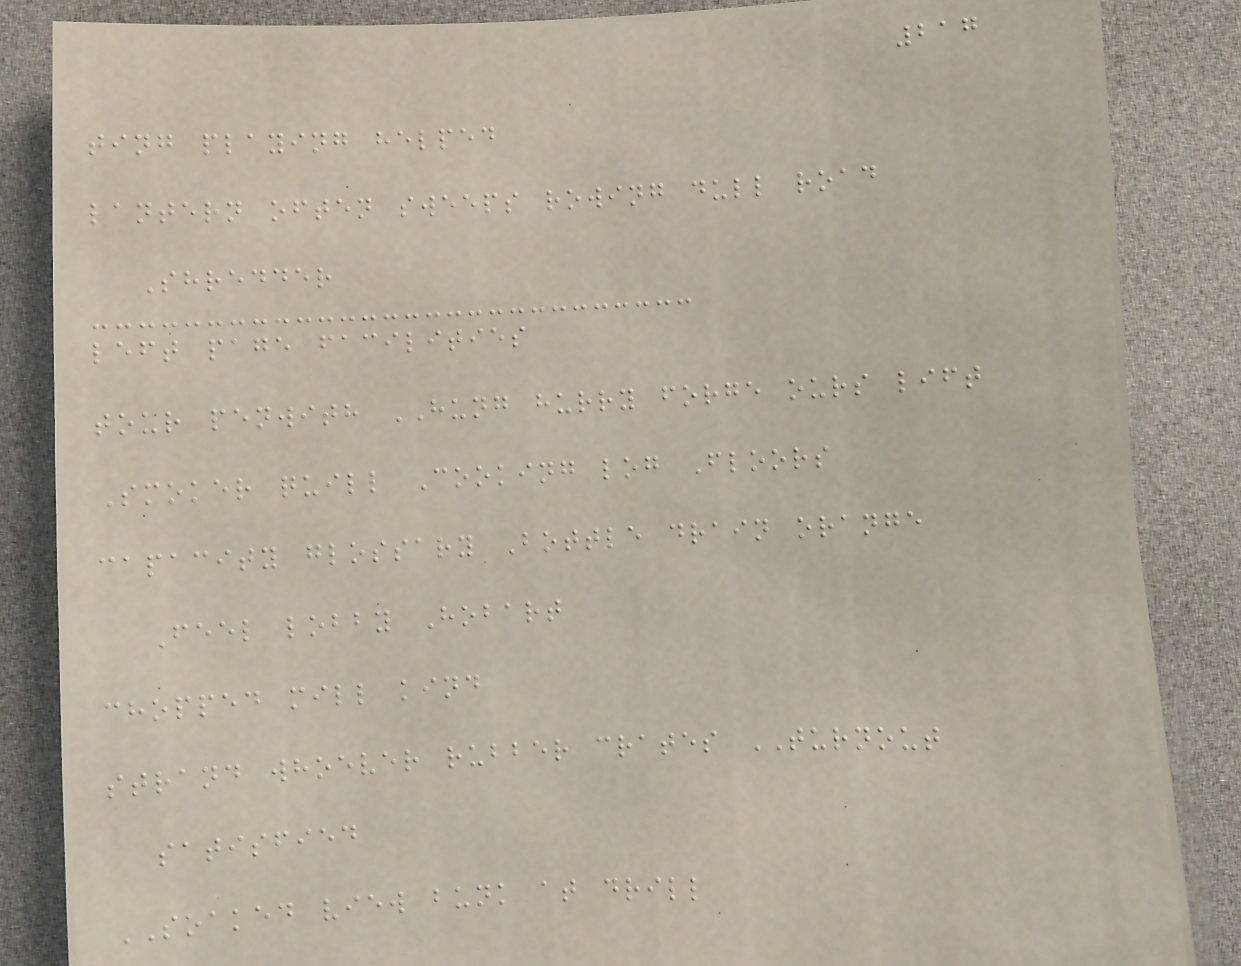217
ting playing helped
lantern often sweeps rowing dull road
Shredder
left page facilities
tour penwith HUNG hurry forge ours lift
Smoker quill Cooking log Floors
capacity glossary Bottle drain orange
Feel lobby Hobart
chopped mill kind
strand whoever rubber crates TURNOUT
satisfied
SOAKED view bunk at drill
